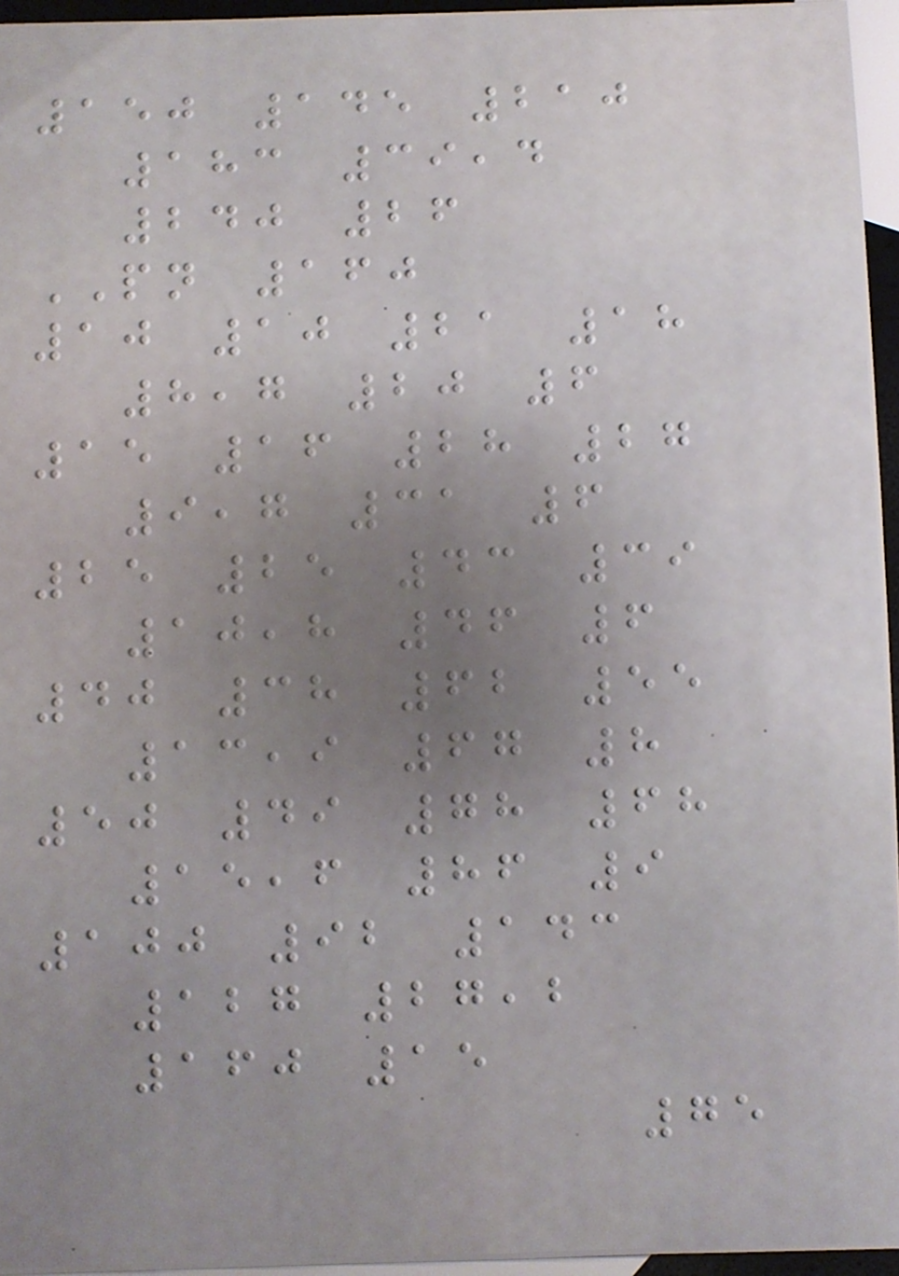150 145 210
183 39,4
240 26
PN 160
10 10 21 18
8,7 20 6
15 16 28 27
9,7 31 6
25 25 43 39
10,8 46 6
40 38 62 55
13,9 67 8
50 49 78 68
15,6 86 9
100 92 143
127 27,2
160 15
75
